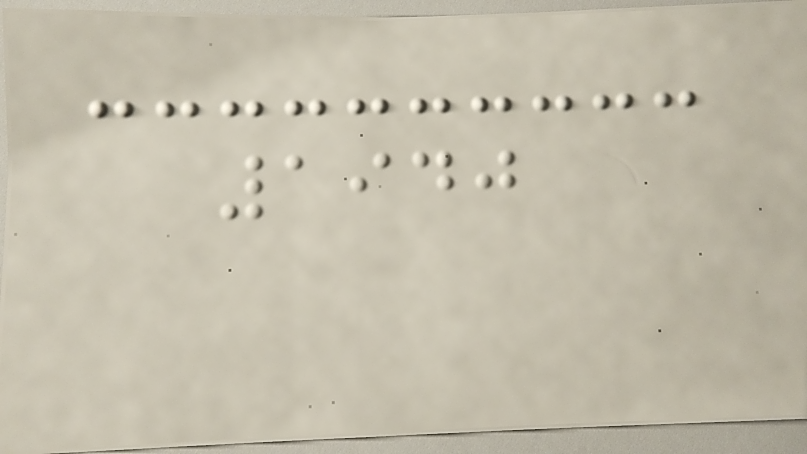1940
